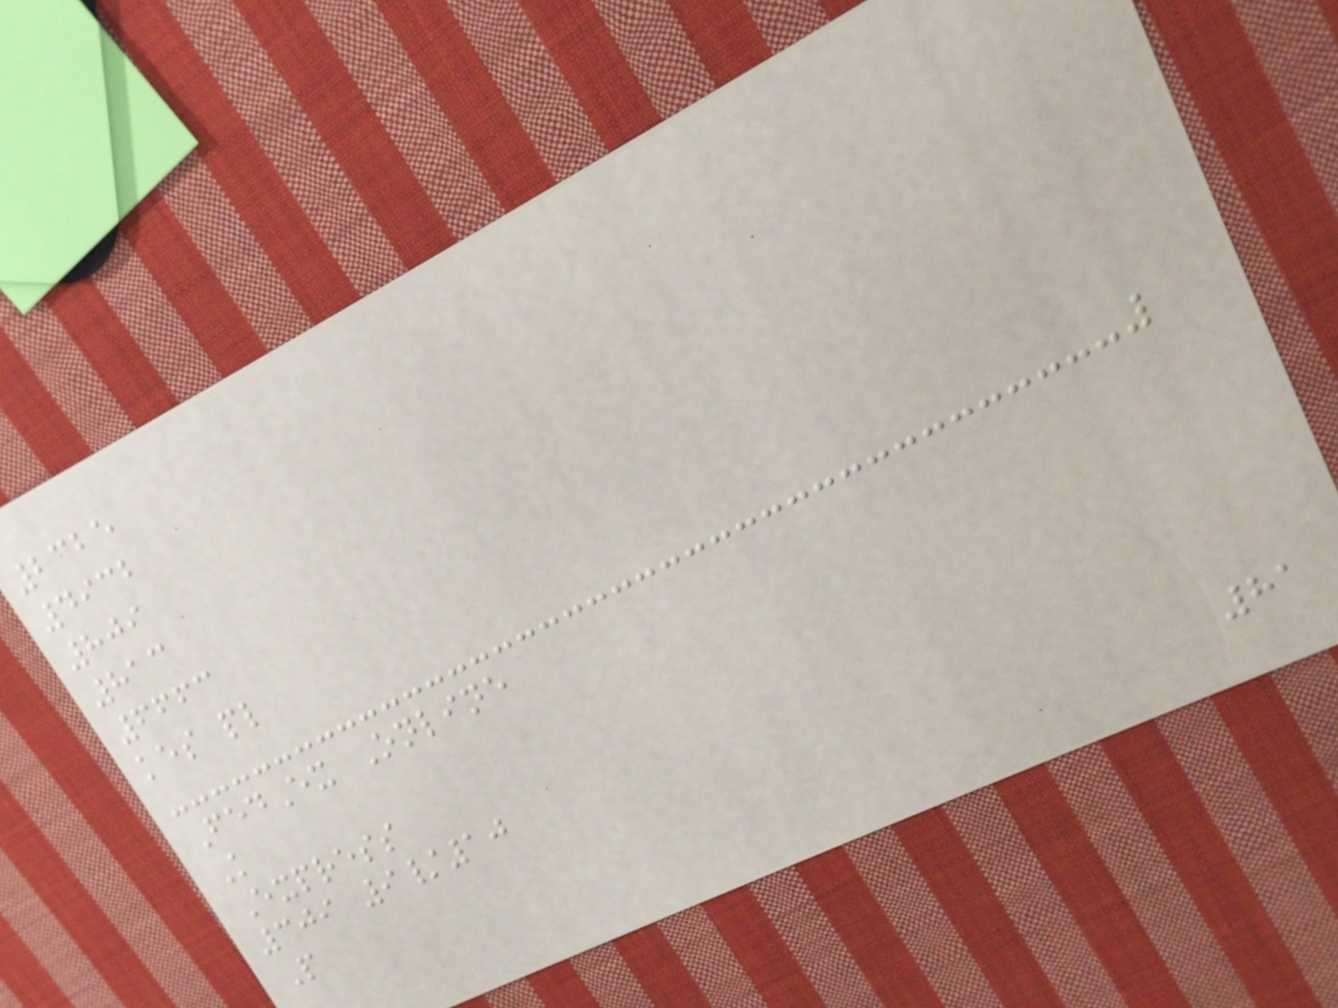2325
4932
809
813
6663
kes pl
FedEx Online
K
Express
309 9/10
P
81
